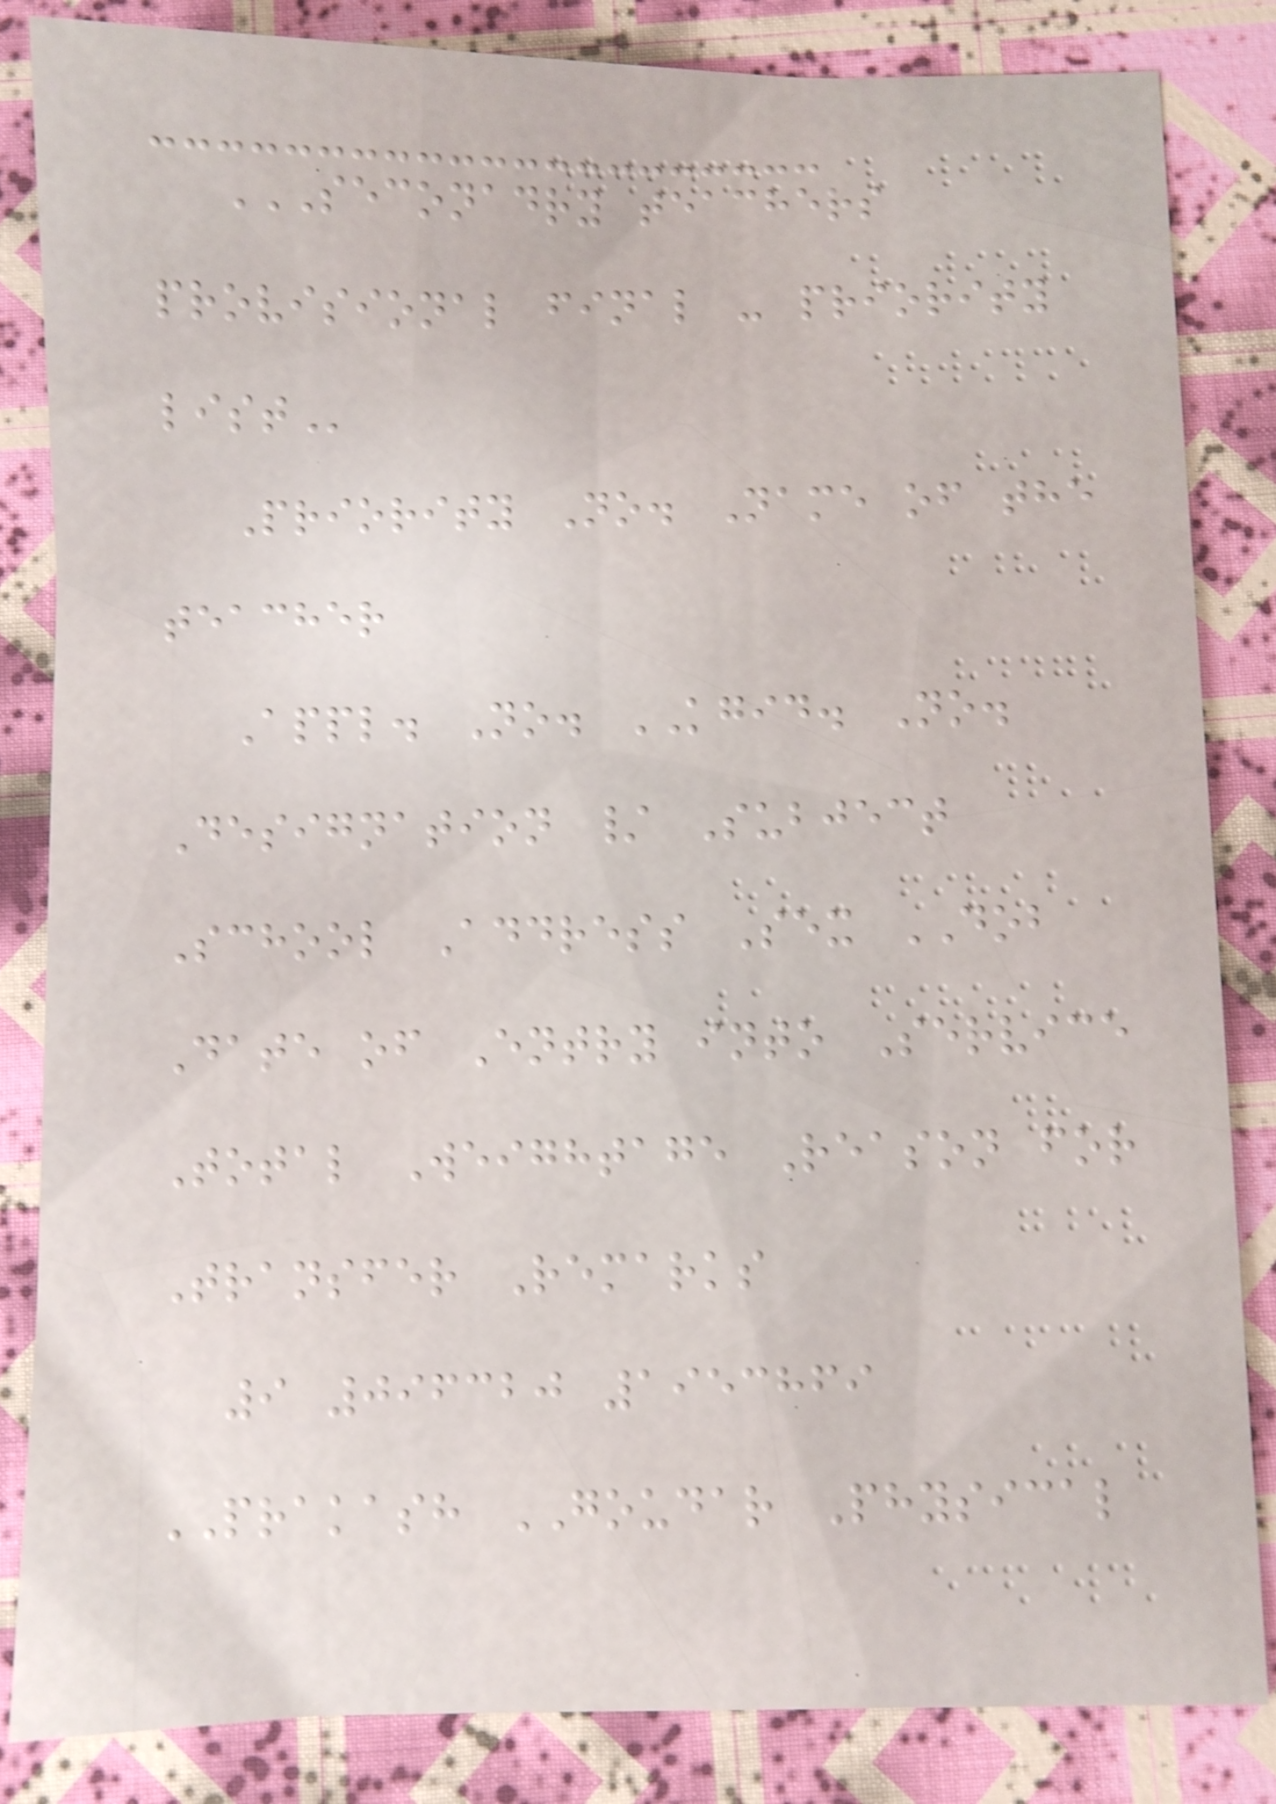SECONADRY TEACHERS
PROVISIONAL FINAL - PRIORITY
LIST
Priority No. Name of the
teacher
Appl. No. KGID. No.
Designation / Subject
School Address Sex DOB
Date of Entry into Service
Total Weightage Reason for
Transfer Remarks
9 096320 1953869
PRAKASH GOUDAR Physical
